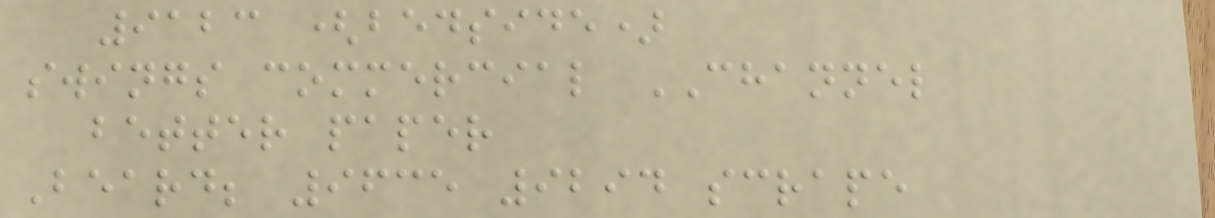9123 (bedside)
swings commercial CHANNEL
better paper
Beard; 9635 9294 scrape
